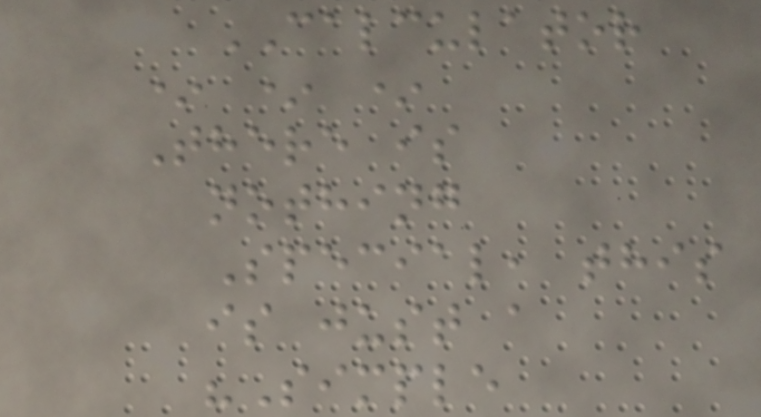CALCULATOR
* * *
There is
nothing
Special, this
is just a
"Simple
